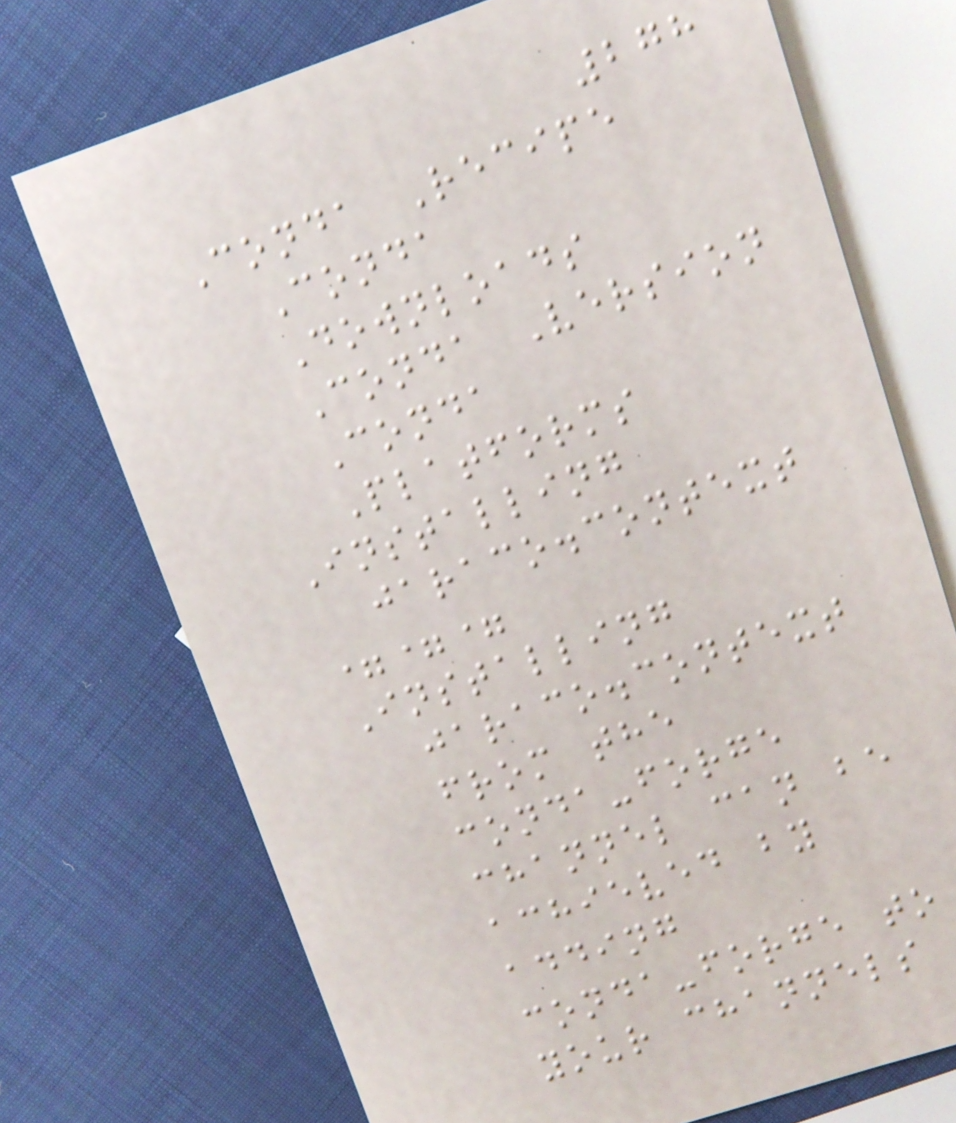278
Conda Recipe
Conda
Downloads
Conda Version
Conda
Platforms
Installing
jaraco.context
===
Installing
jaraco.context
from the
conda-forge
channel can be
achieved by
adding
conda-forge to
your channels
